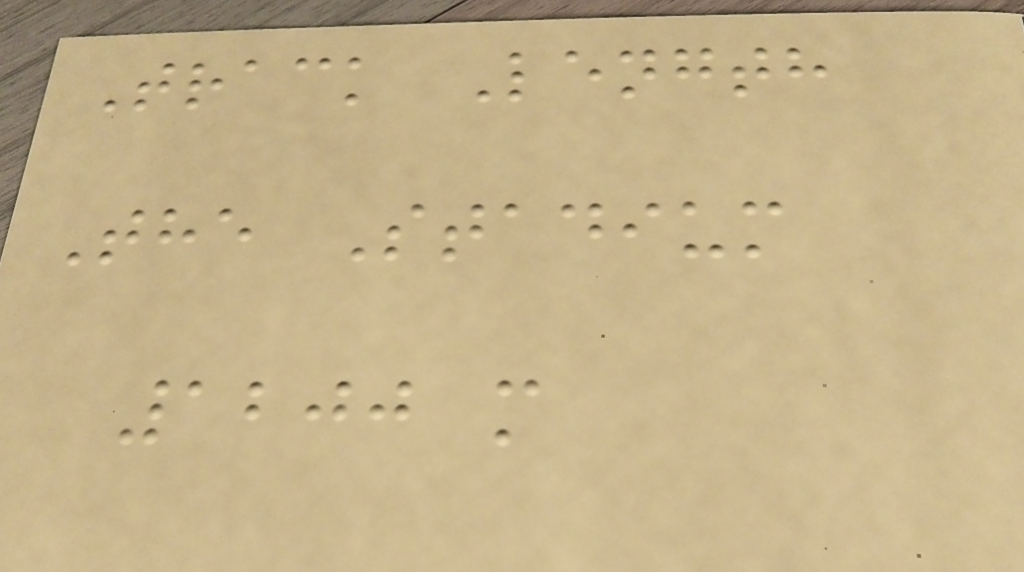Track Length
The Stadium
1200 m
